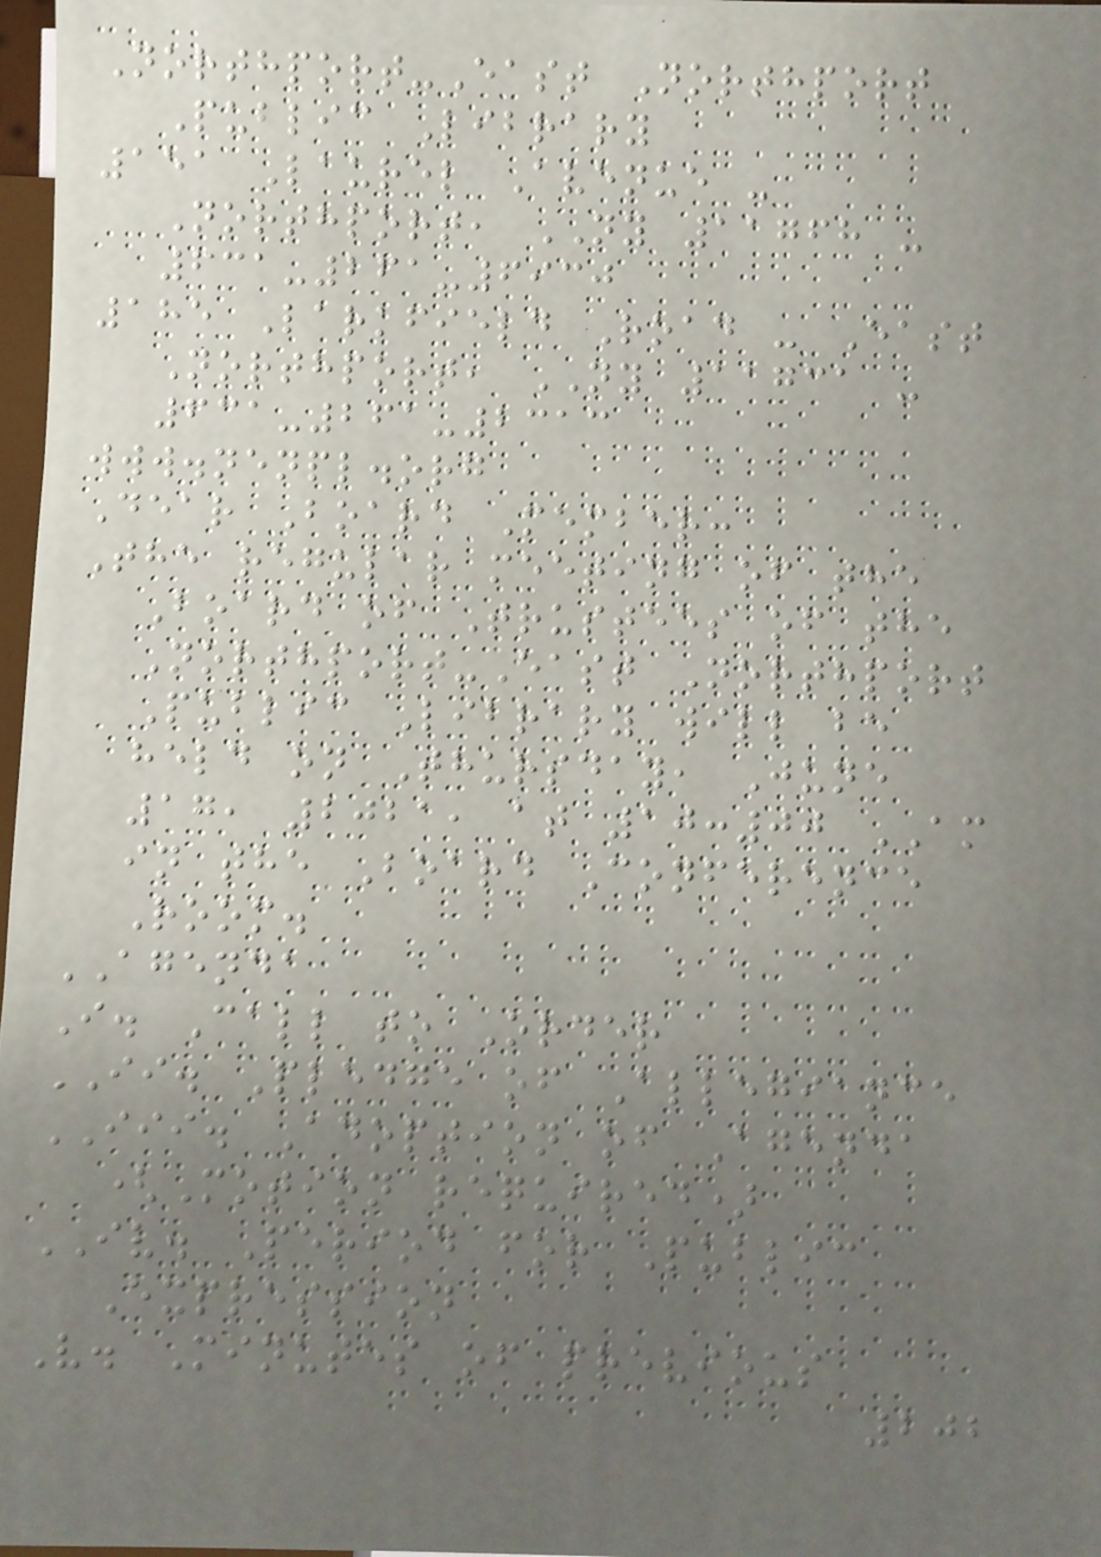Northport-East Northport
Public Library
151 Laurel Avenue -
Northport, NY 11768 -
631-261-6930
185 Larkfield Road - East
Northport, NY 11731 -
631-261-2313
www.nenpl.org
Dear Board Member:
The regular meeting of the
Board of Trustees of the
Northport-East Northport
Public Library will be
held on Thursday, June
17, 2021, at 10:00 AM
in the Board Conference
Room.
AGENDA
I. Call to Order
II. Pledge of Allegiance
III. Adoption of Agenda
(Motion required)
IV. Period for Public
Expression
V. Minutes of previous
202
